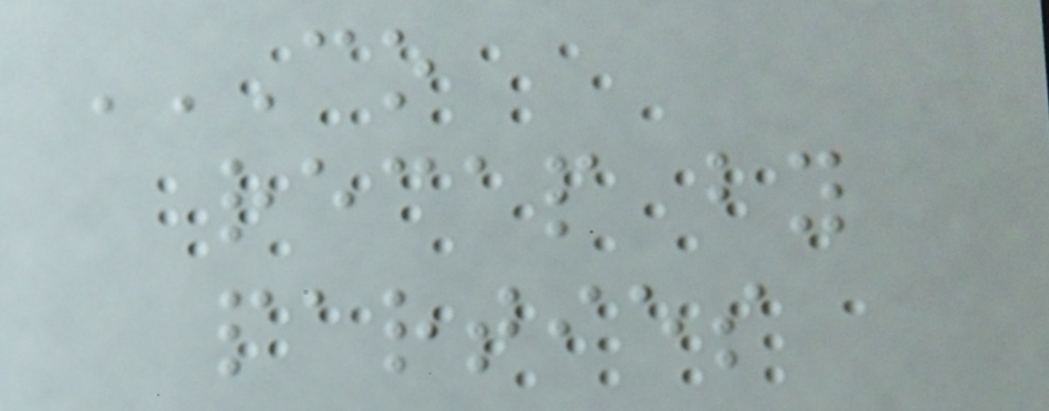CO
RECAP BY
PARTIES
